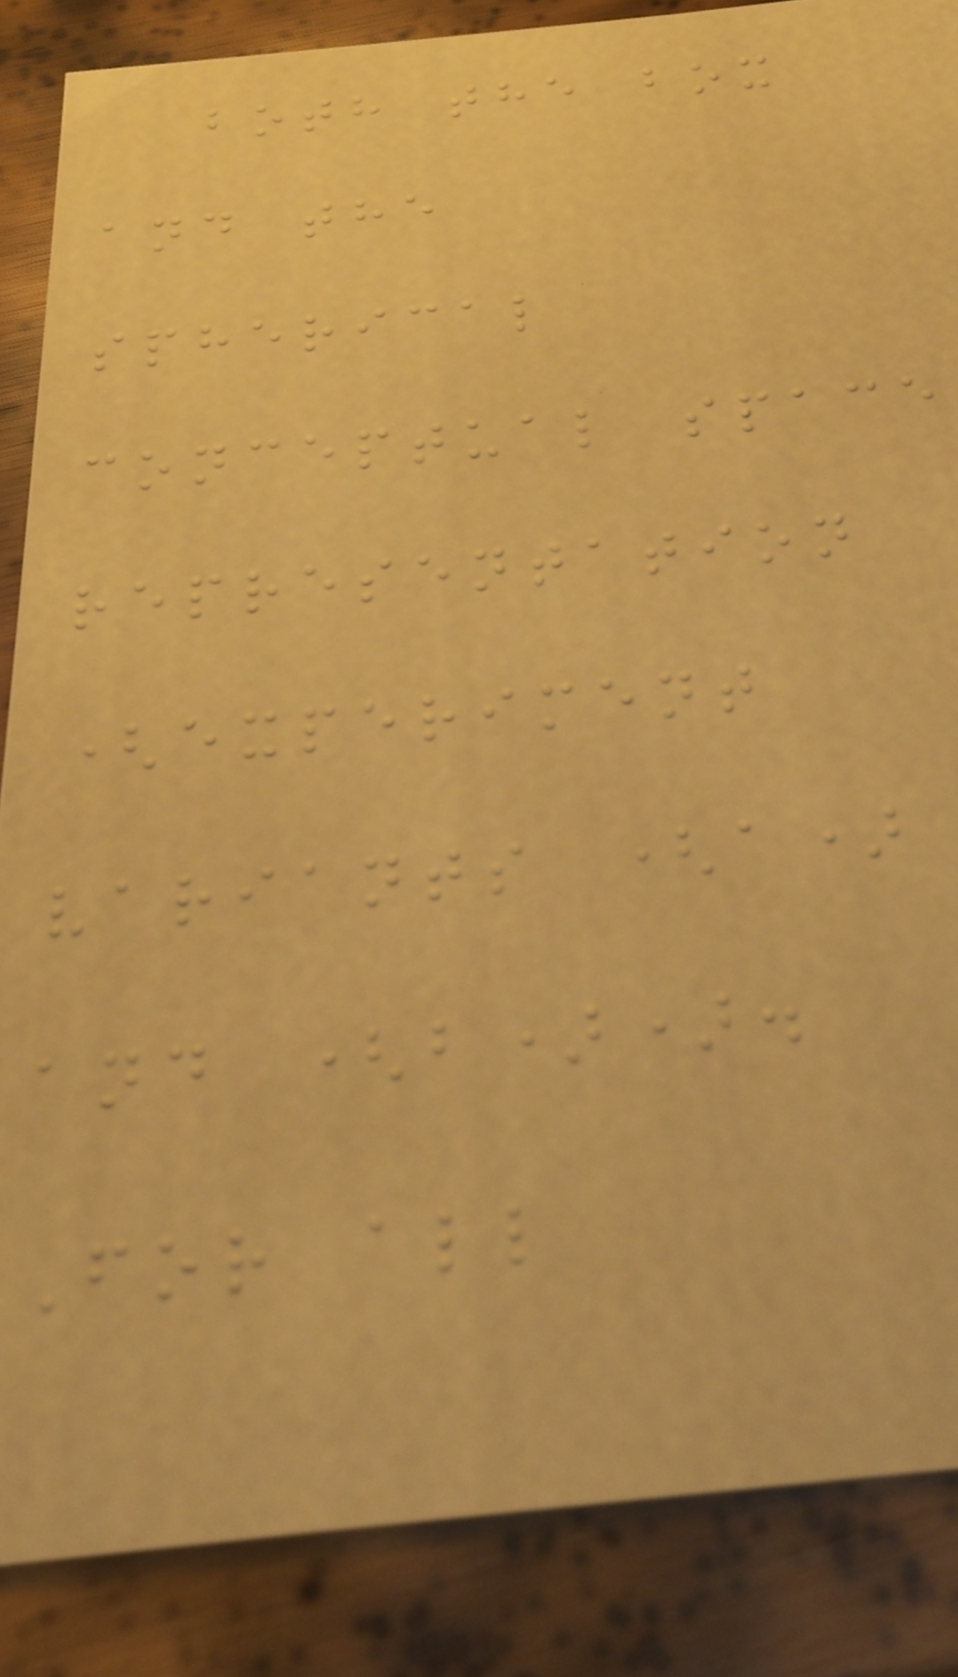both the box
and the
spherical
conceptual space
representation
(experiment
variants (a)
and (b)).
For all
